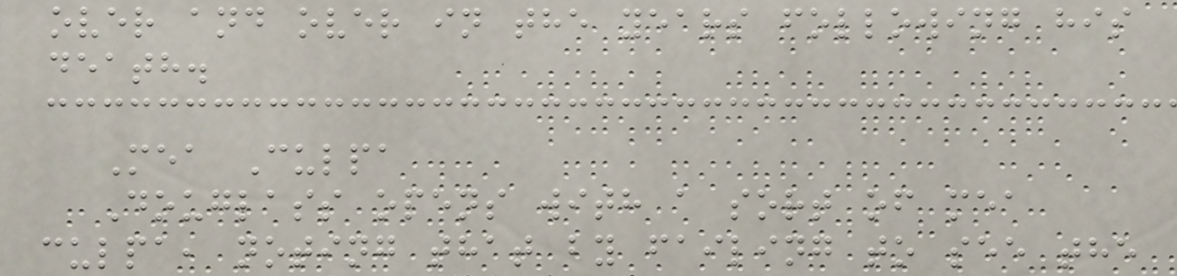over and over in the years following his
death.
Mea Culpa
Douglass opens with a sort of mea
culpa, noting that by failing to see the
